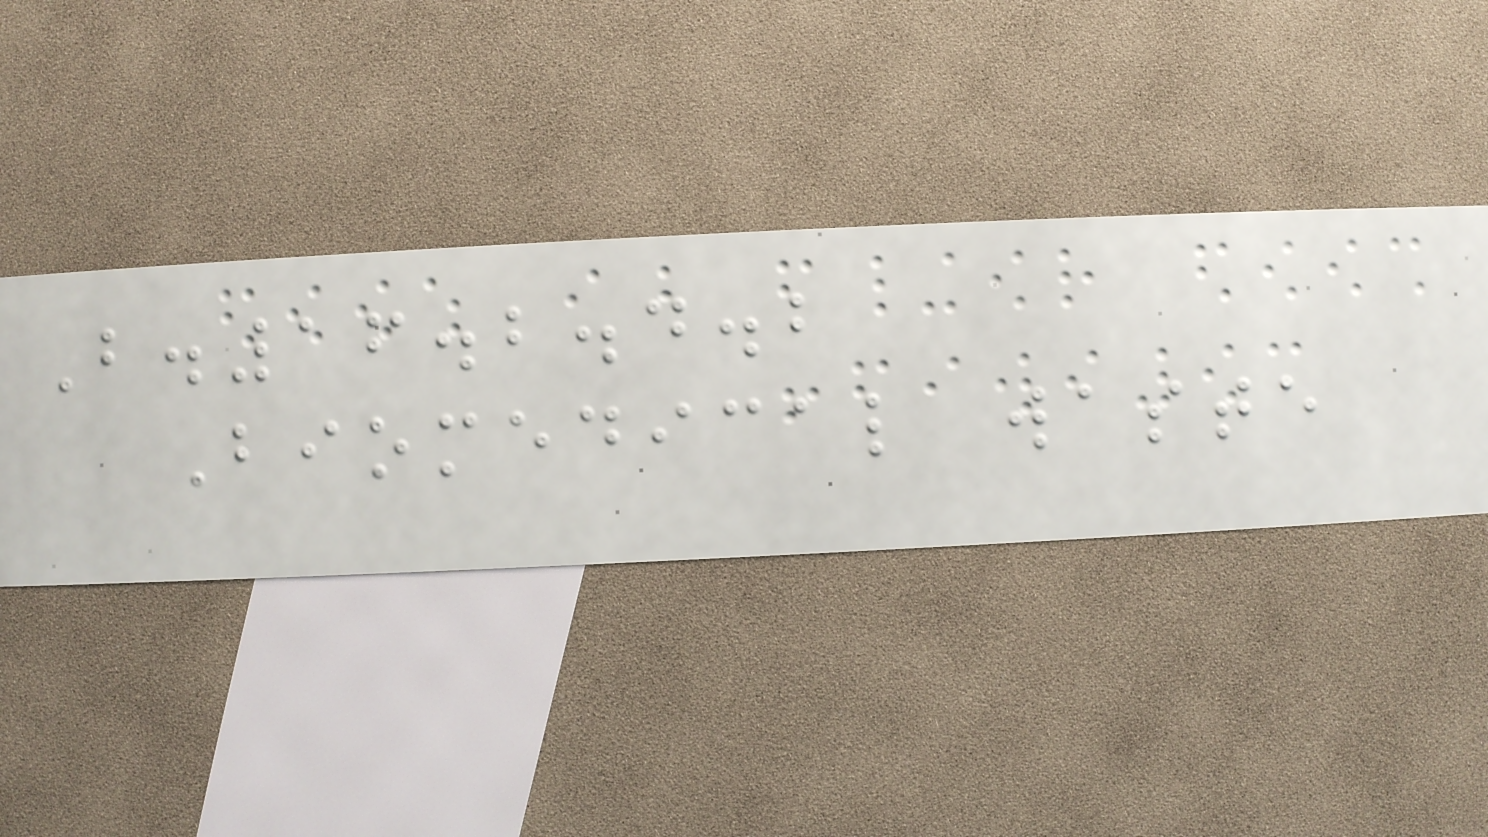B.16.2.4.2
Biomedical waste
